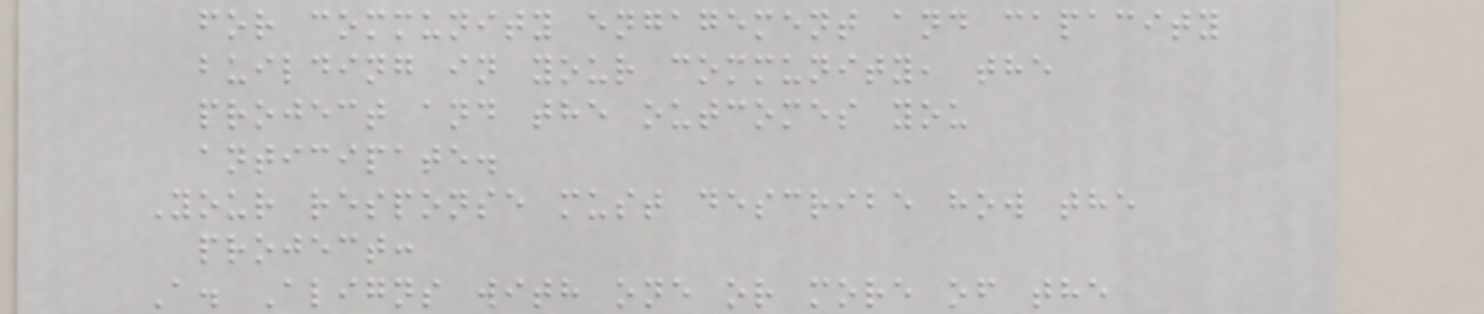for community engagement and capacity
building in your community, the
project and the outcomes you
anticipate.
Your response must describe how the
project:
A. Aligns with one or more of the
